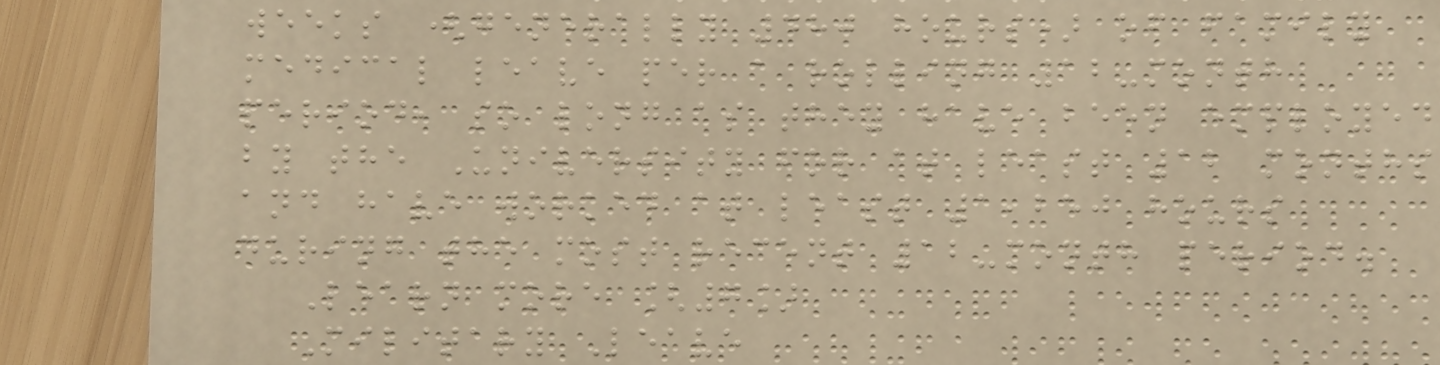weeks (generally 480 hours) of family
medical leave per a rolling 12-month
period, so long as they have been employed
by the University for at least 12 months
and have worked at least 1,250 hours
during the most recent 12-month period.
Learn more [7]
Military Leave
